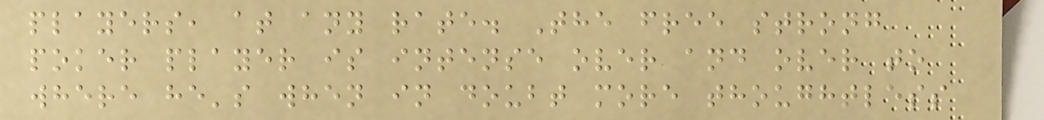players, at any rate. The free strong
poker player is intense over and over to
where he's when in doubt more thoughtless
